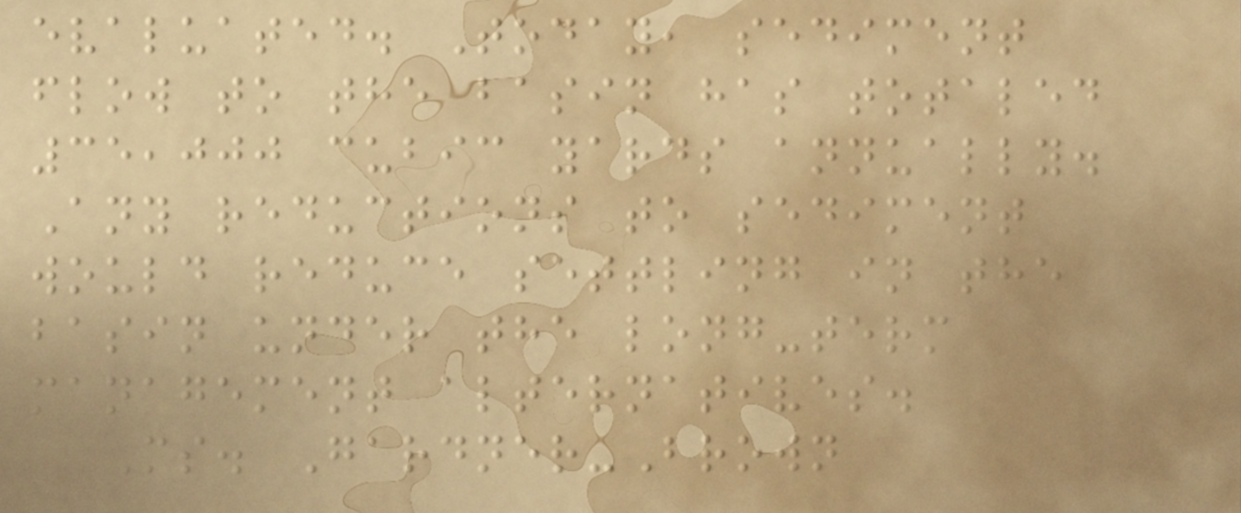evaluated. Today, sediment
flow to the basin has totaled
35,000 cubic yards annually.
Any reductions to sediment
would reduce settling in the
basin under the long-term
management alternatives.
Ms. Gardner-Brown
